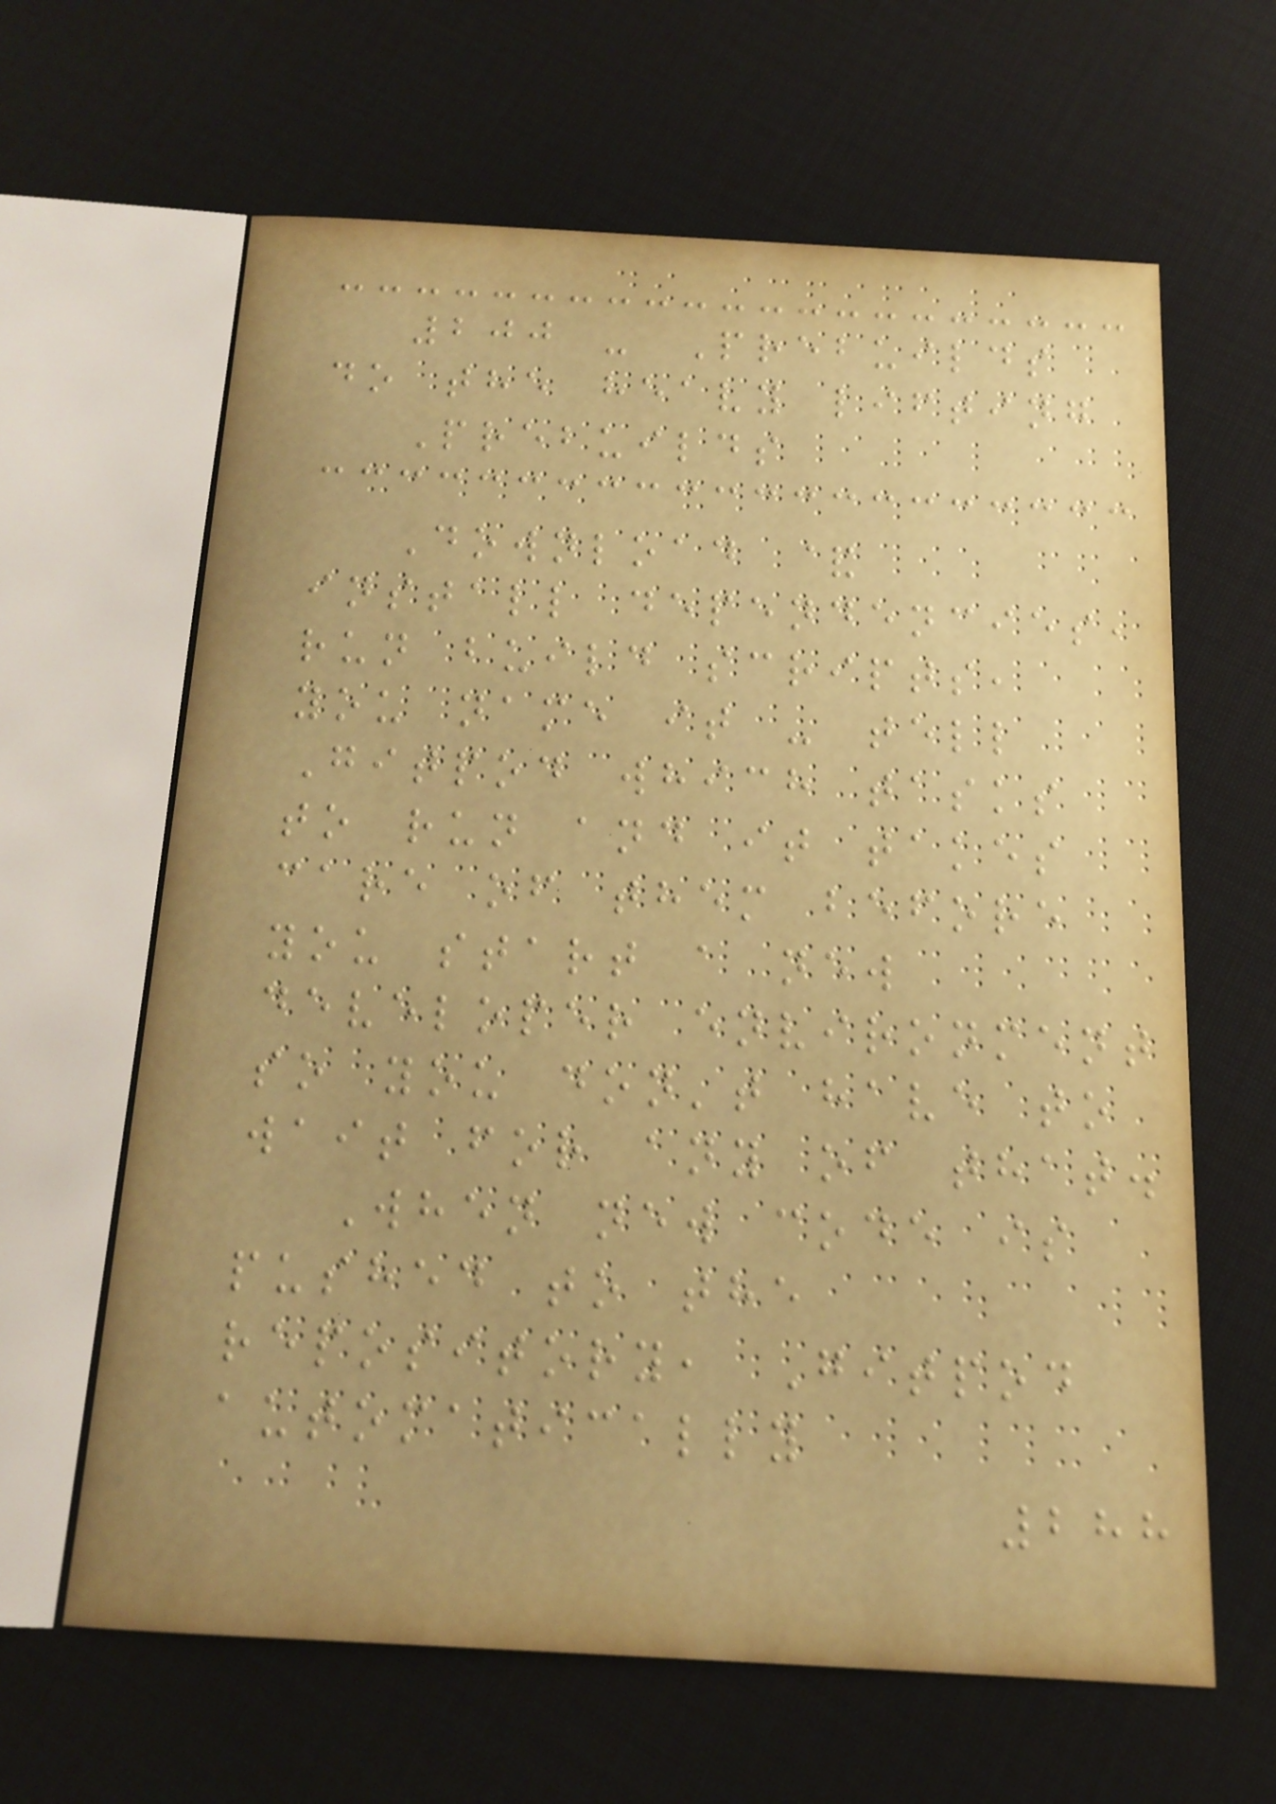200 - Prebuilds
do the heavy lifting
Prebuilds
Download &
install dependencies,
run build scripts,
you name it - tell
Gitpod which tasks
to run and it takes
care of them before
you start a new
developer environment
so you don't have to
wait for any of that.
When new code is
pushed to the
repository, Gitpod
automatically
288
